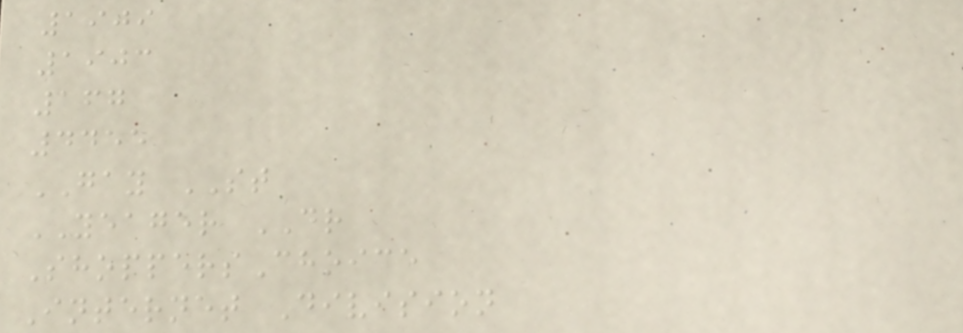1909
1903
167
4455
GAY ST
YEAGER DR
ShoppersChoice
Internet Division
